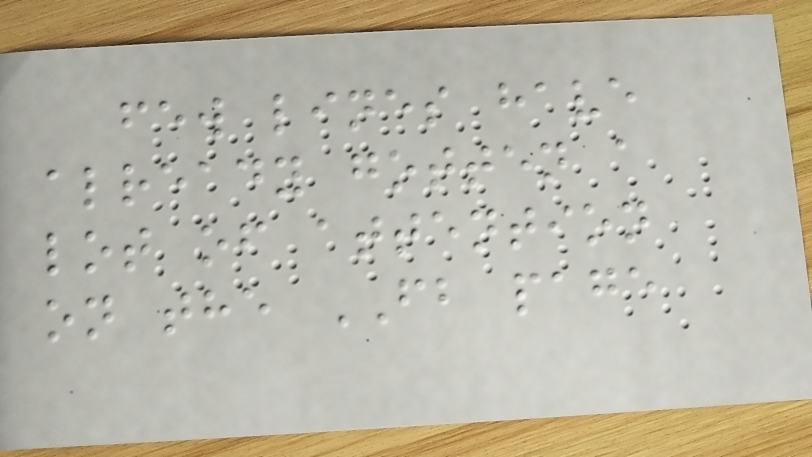few lines have
already gotten a
lot of attention
on the FB page
